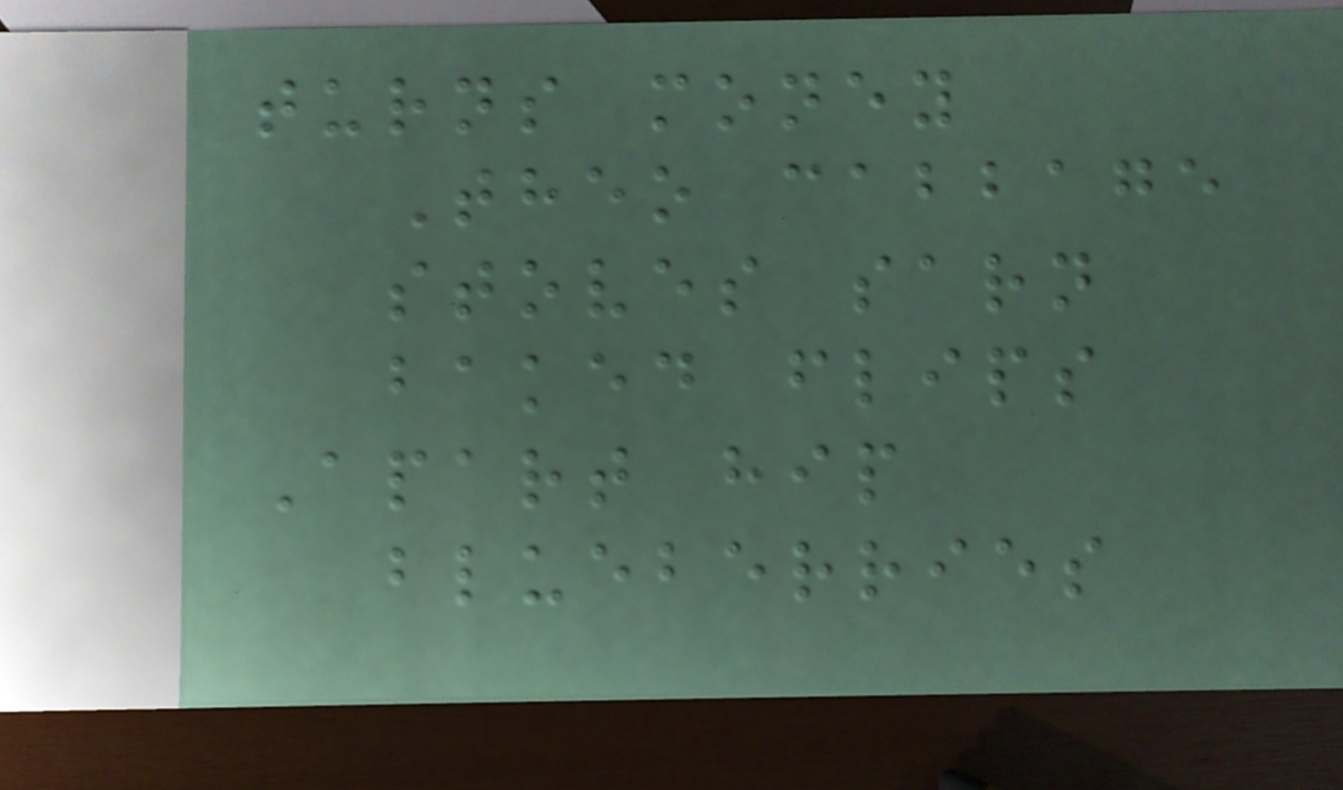turns money
Theo cabbage
stoves sarn
baked flips
Apart hip
blueberries
